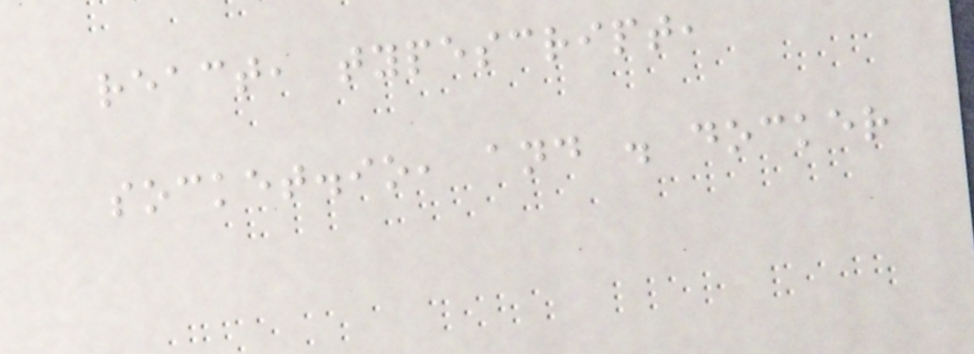react, typescript,
socket.io, and . docker
